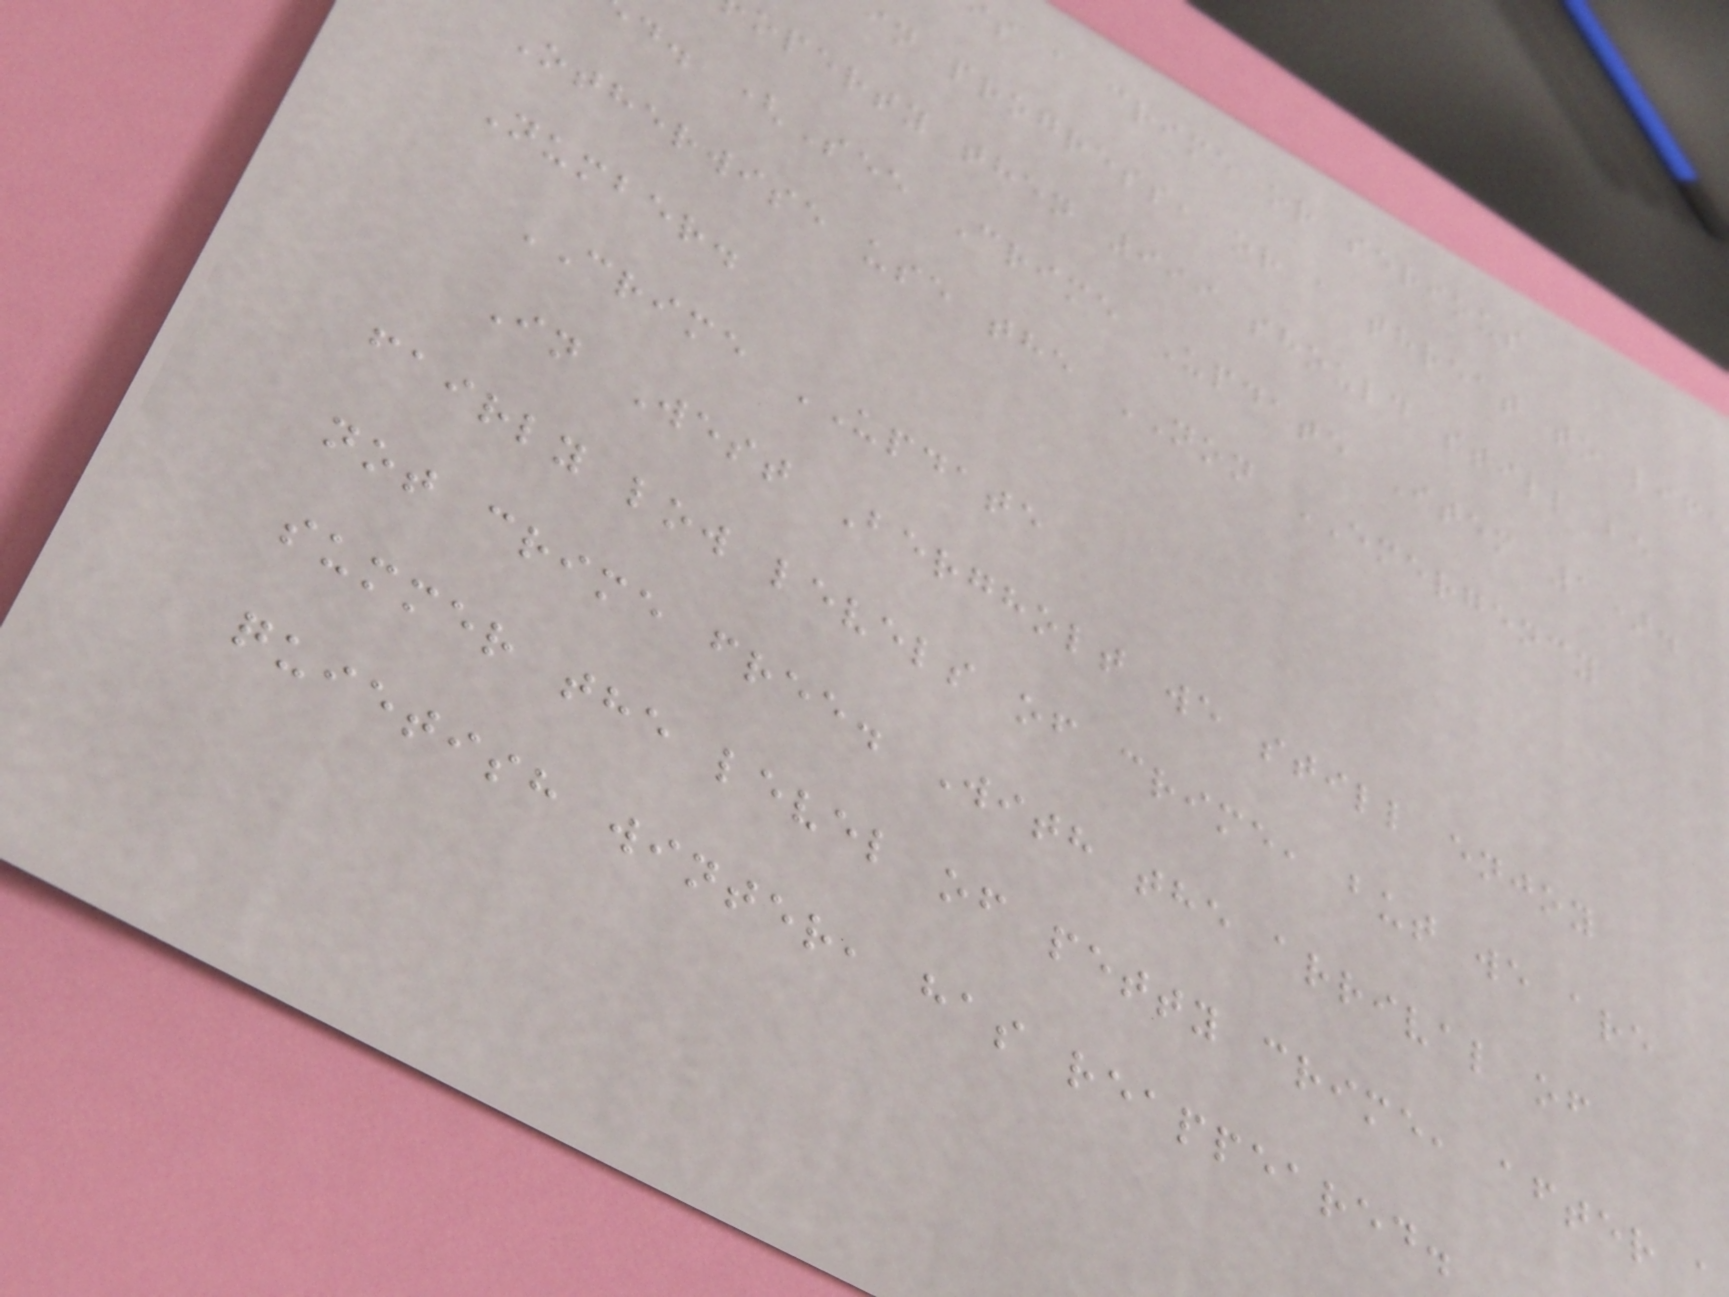s a crime or serious
in progress, or a threat to life
operty then 999 should still be
d. (See Crime Update Item 1).
Otherwise use the NON EMERGENCY
Number.
CRIME UPDATE
In West Bergholt we still enjoy
fairly low levels of crime, but we are
not crime free. With the arrival of
summer the level of petty crime, after
quietish winter, has reappeared.
